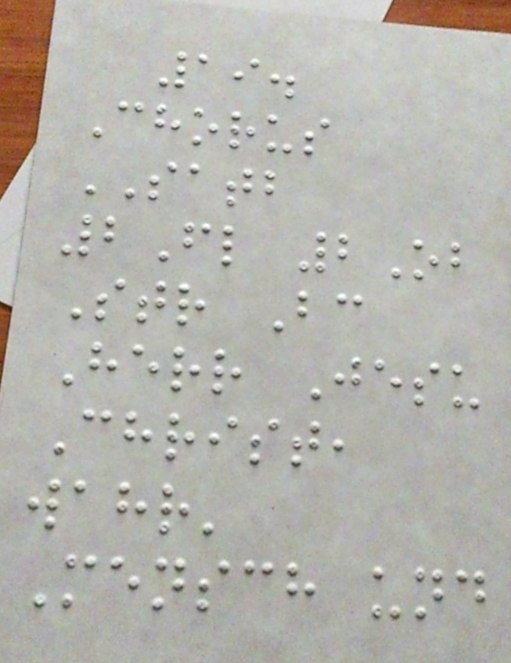19.
Chorus
SATB
2Fl 2Ob
Str Bc
Herr Jesu
Christ,
wahr'
Mensch und
